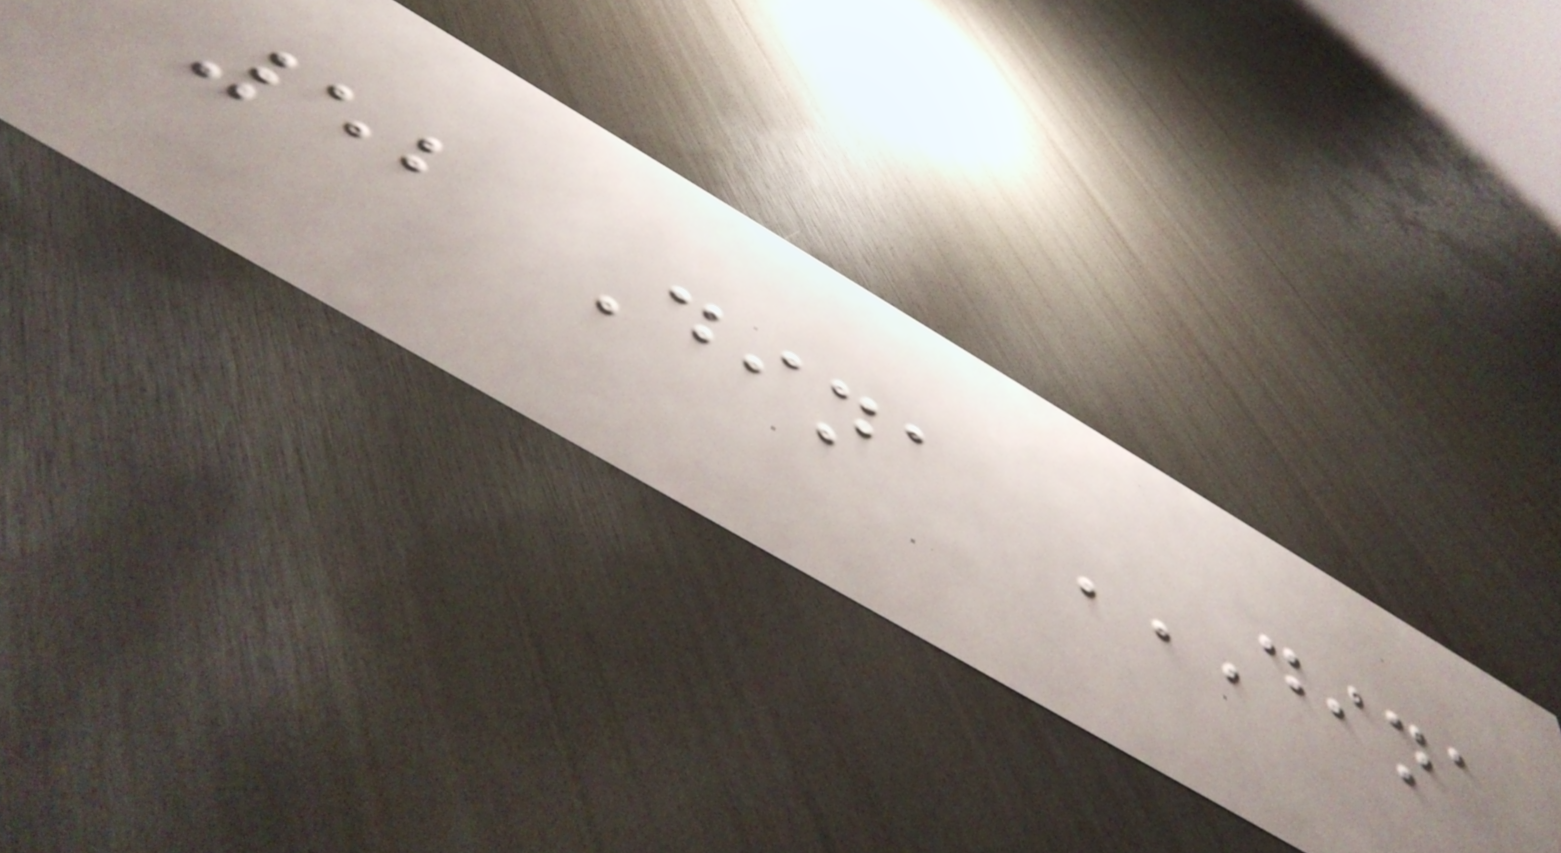52 Dina DINA
